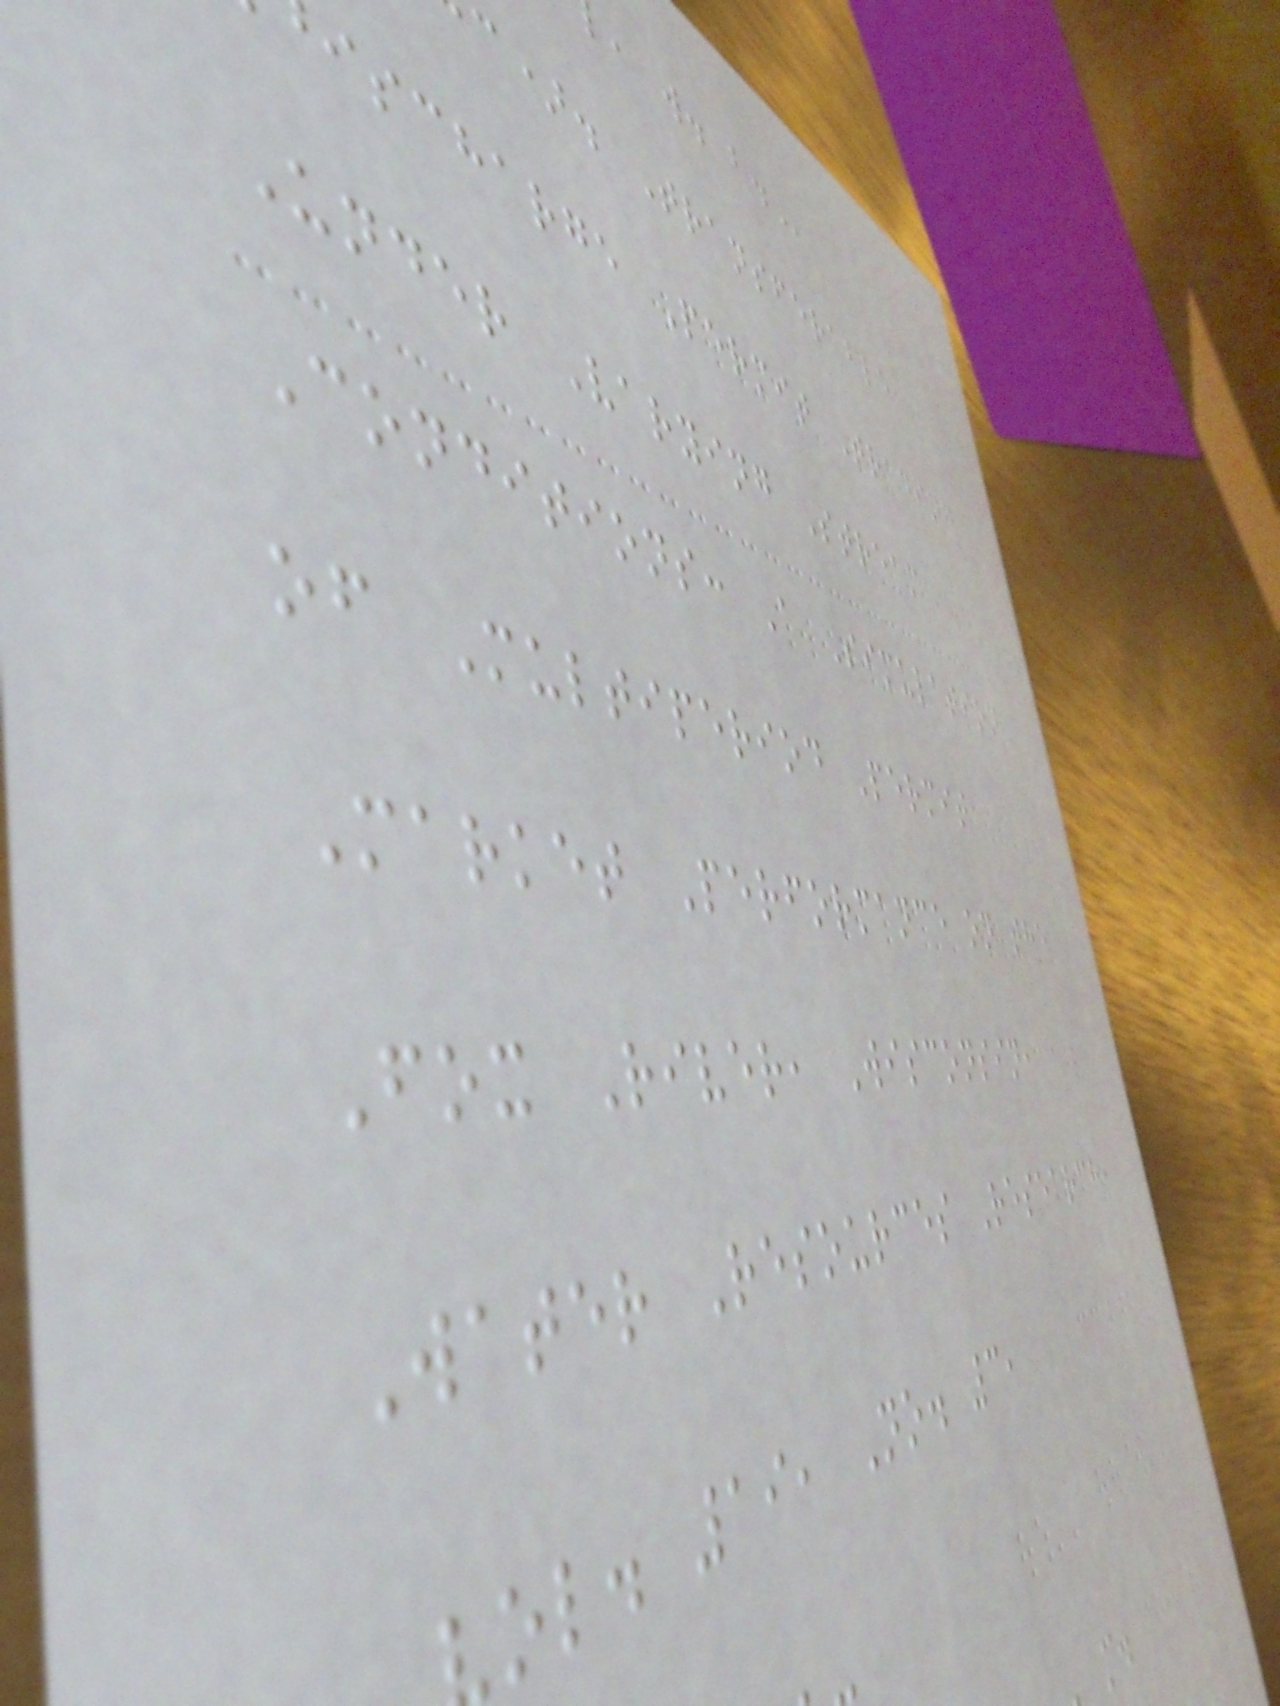c). Transferable
ischarge Permit Trading
Under Varying Stream
Conditions: A Simulation
of Multiperiod Permit
Market Performance on the
Fox River, Wisconsin,
Water Resources Research,
ol. 19, No. 3,
